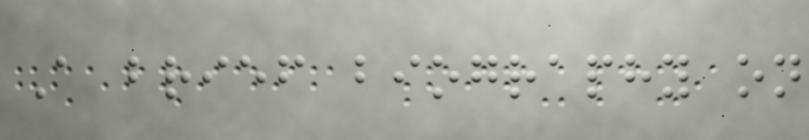A brief biography on
